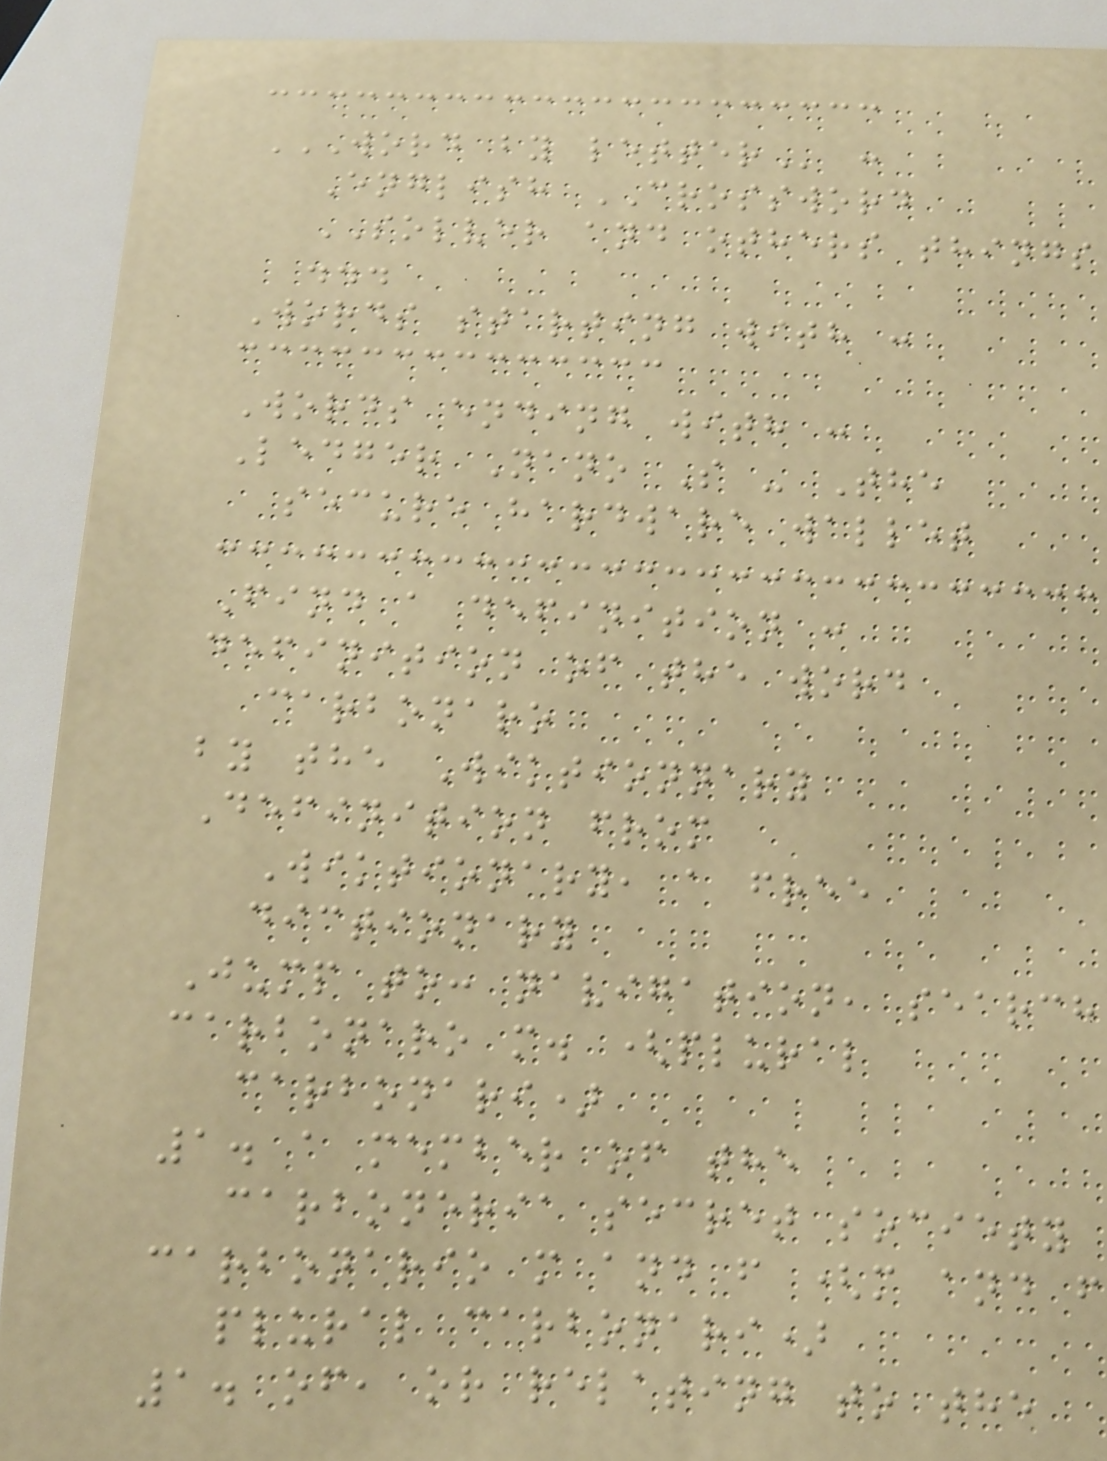WORD BY LETTER :
English CROSSWORD
SOLVER and others things
...
Words starting with :
Words ending with :
Ledger Nano S - The
secure hardware wallet
Find a definition :
definition of the word
carbonaro
by the Wiktionnary
Definition from
Wiktionary, a free
dictionary
Jump to: navigation, search
carbonaro m. (plural
carbonari)
1. a member of the
carboneria secret society
carbonario m and f (m and f
plural carbonari)
1. of, or relating to the
